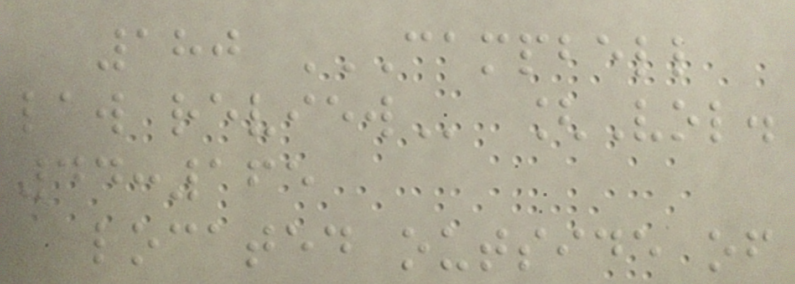180 CAMPBELL
LAW REVIEW [Vol.
44:165
located outside of
